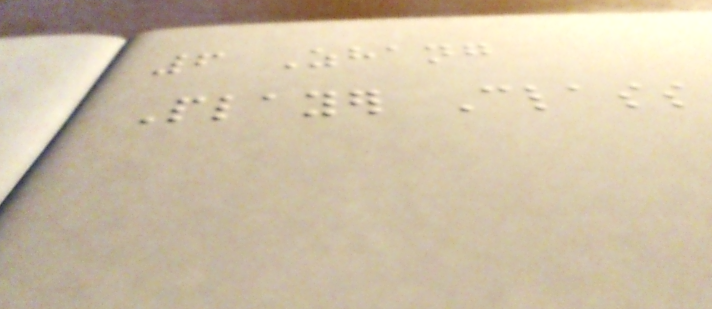6 Zhang
Player Class
